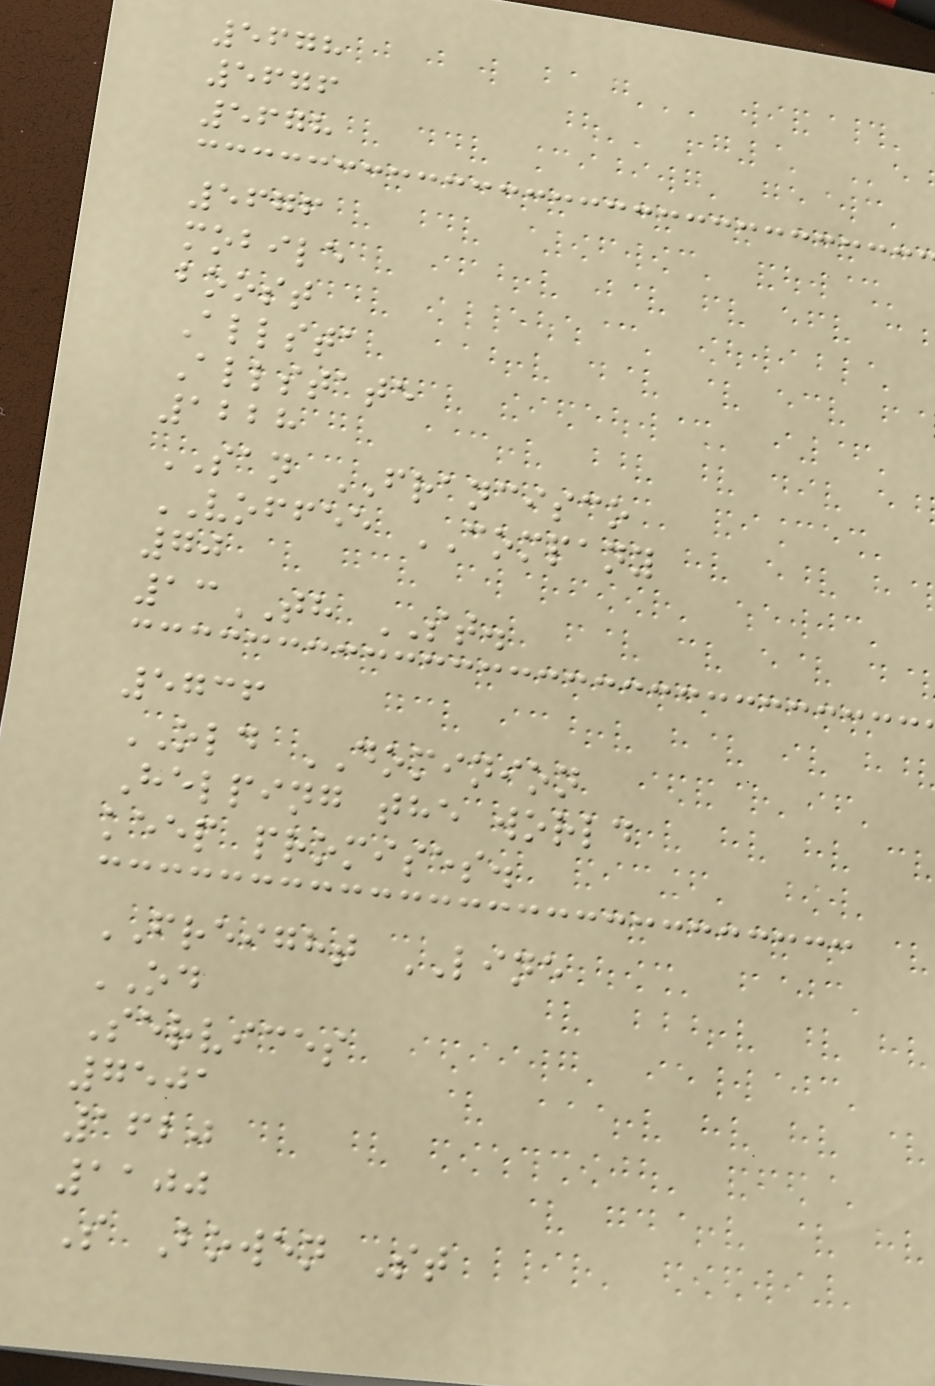5678
5676
5678
5676
mobile
boost
Allsta
Allstate
1228
SAN FRANCISCO
VOFFEE COMPANY
70
13TH ST.
5736
OLD DOMINION
Helping the world
keep promises.
FREIGHT LINE
OD
Services
7501
1620
1100
S Bowen St
